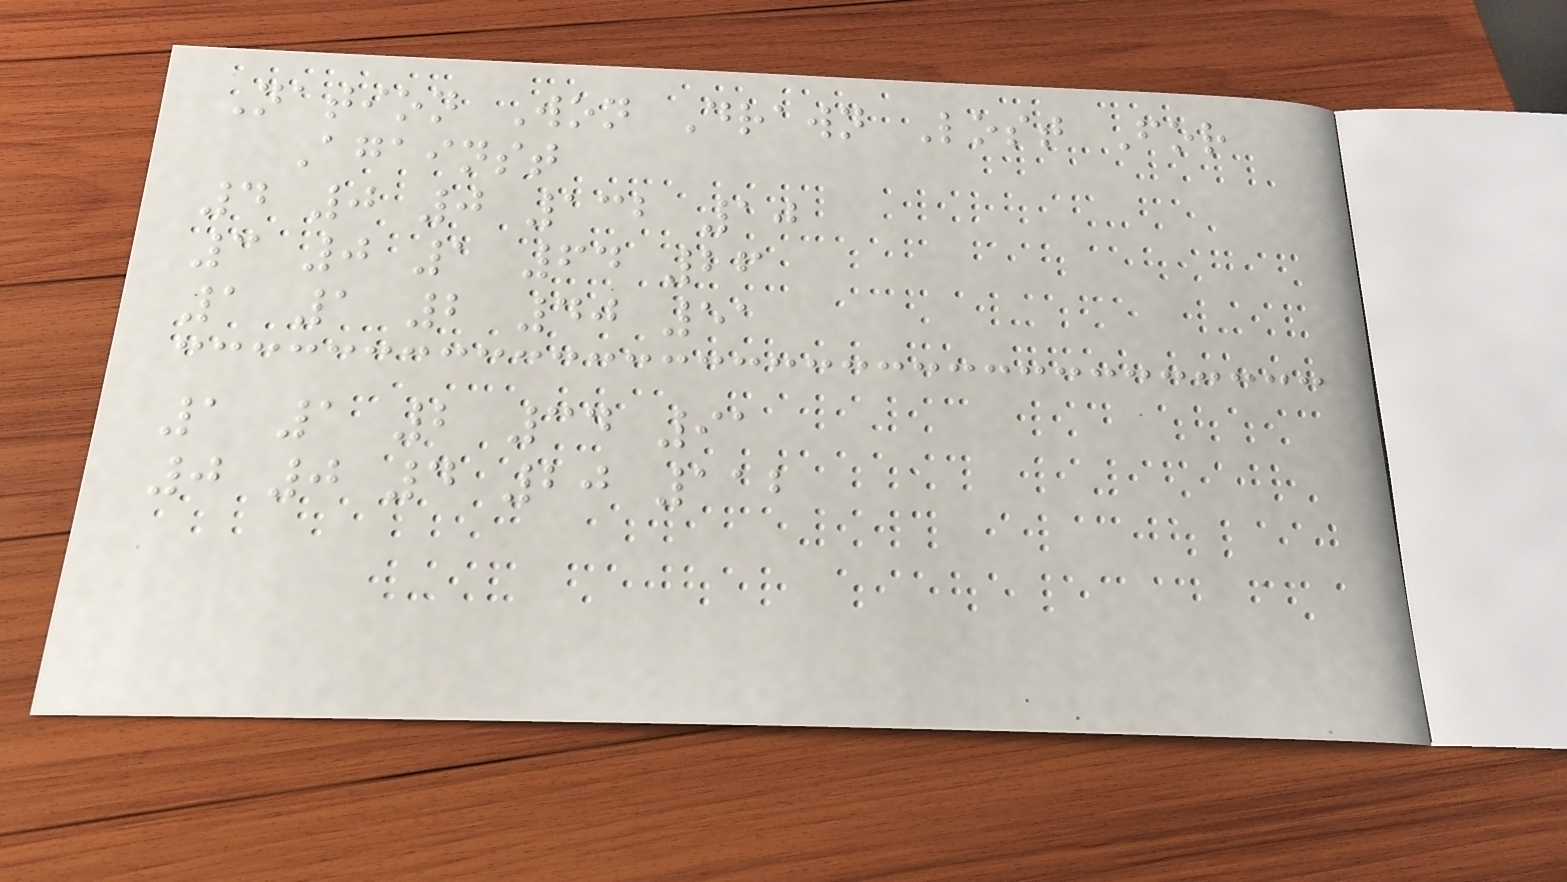Nation Won Drawn Lost For
Against
4 0 0 132 10
3 0 1 64 26
1 1 2 40 51
1 1 2 34 91
0 0 4 20 112
